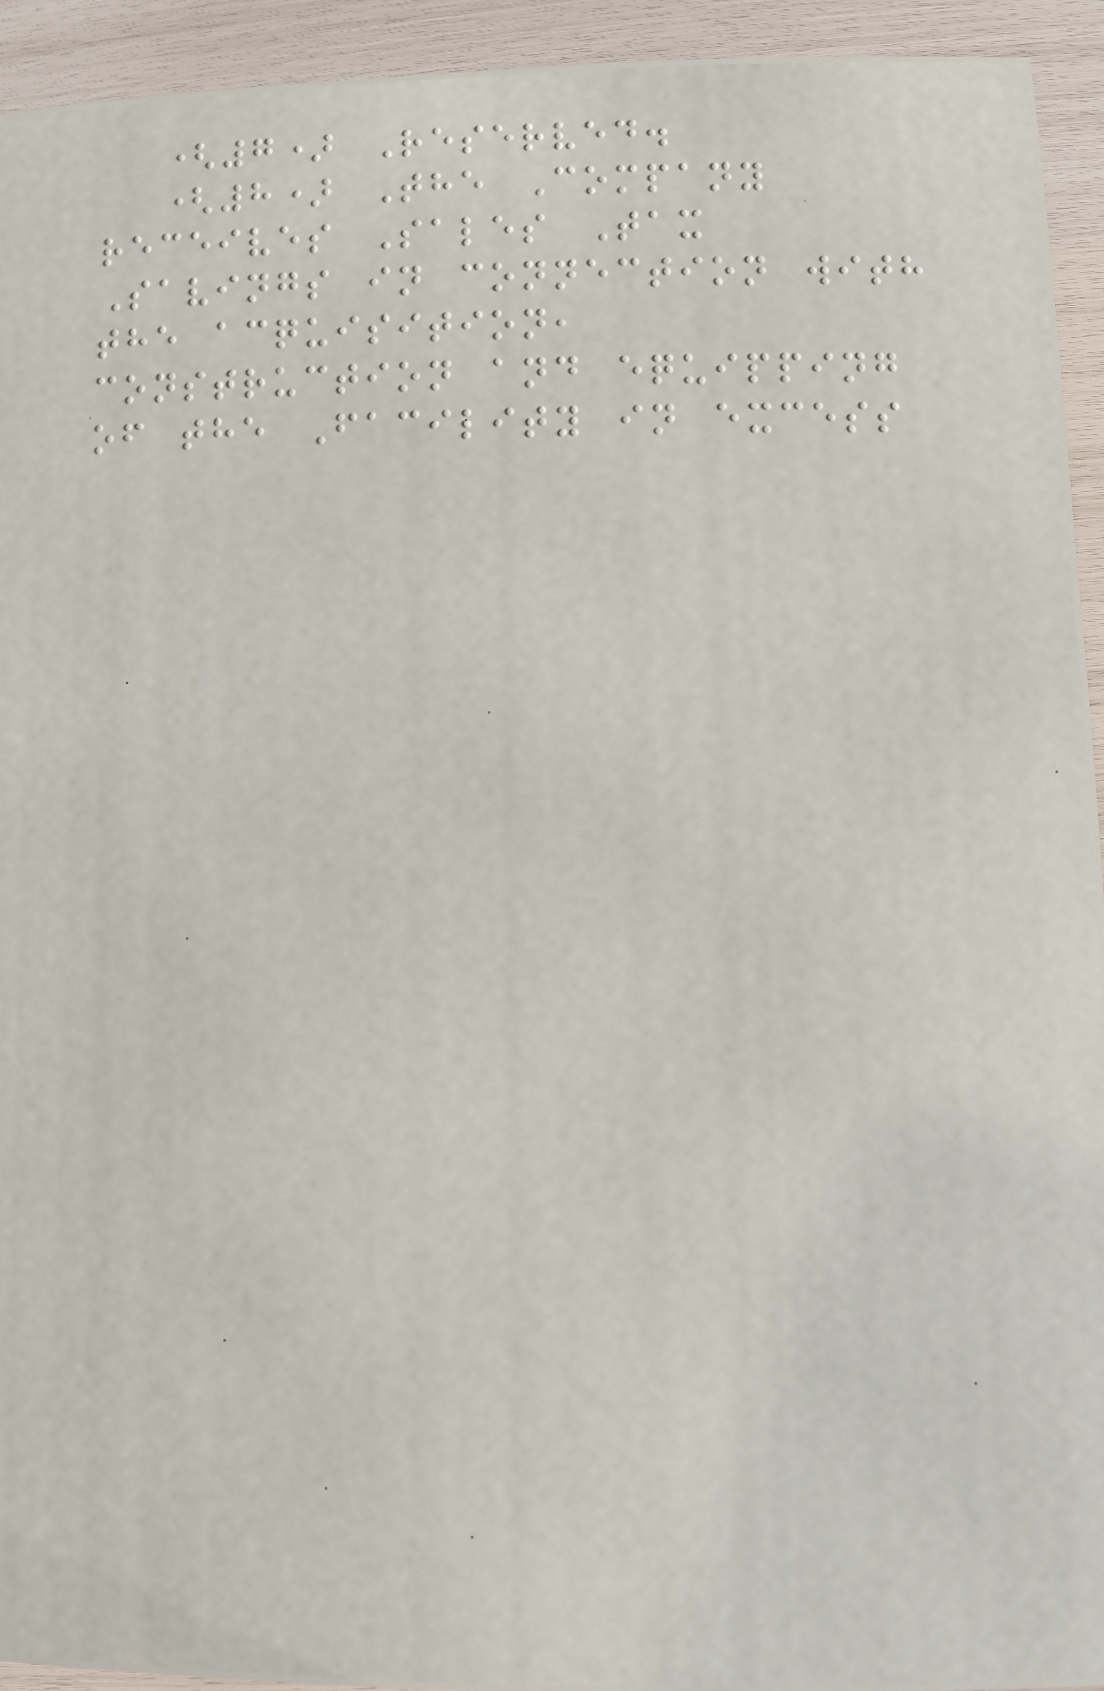(7) Reserved.
(8) The Company
receives Sales Tax
Savings in connection with
the acquisition,
construction and equipping
of the Facility in excess
